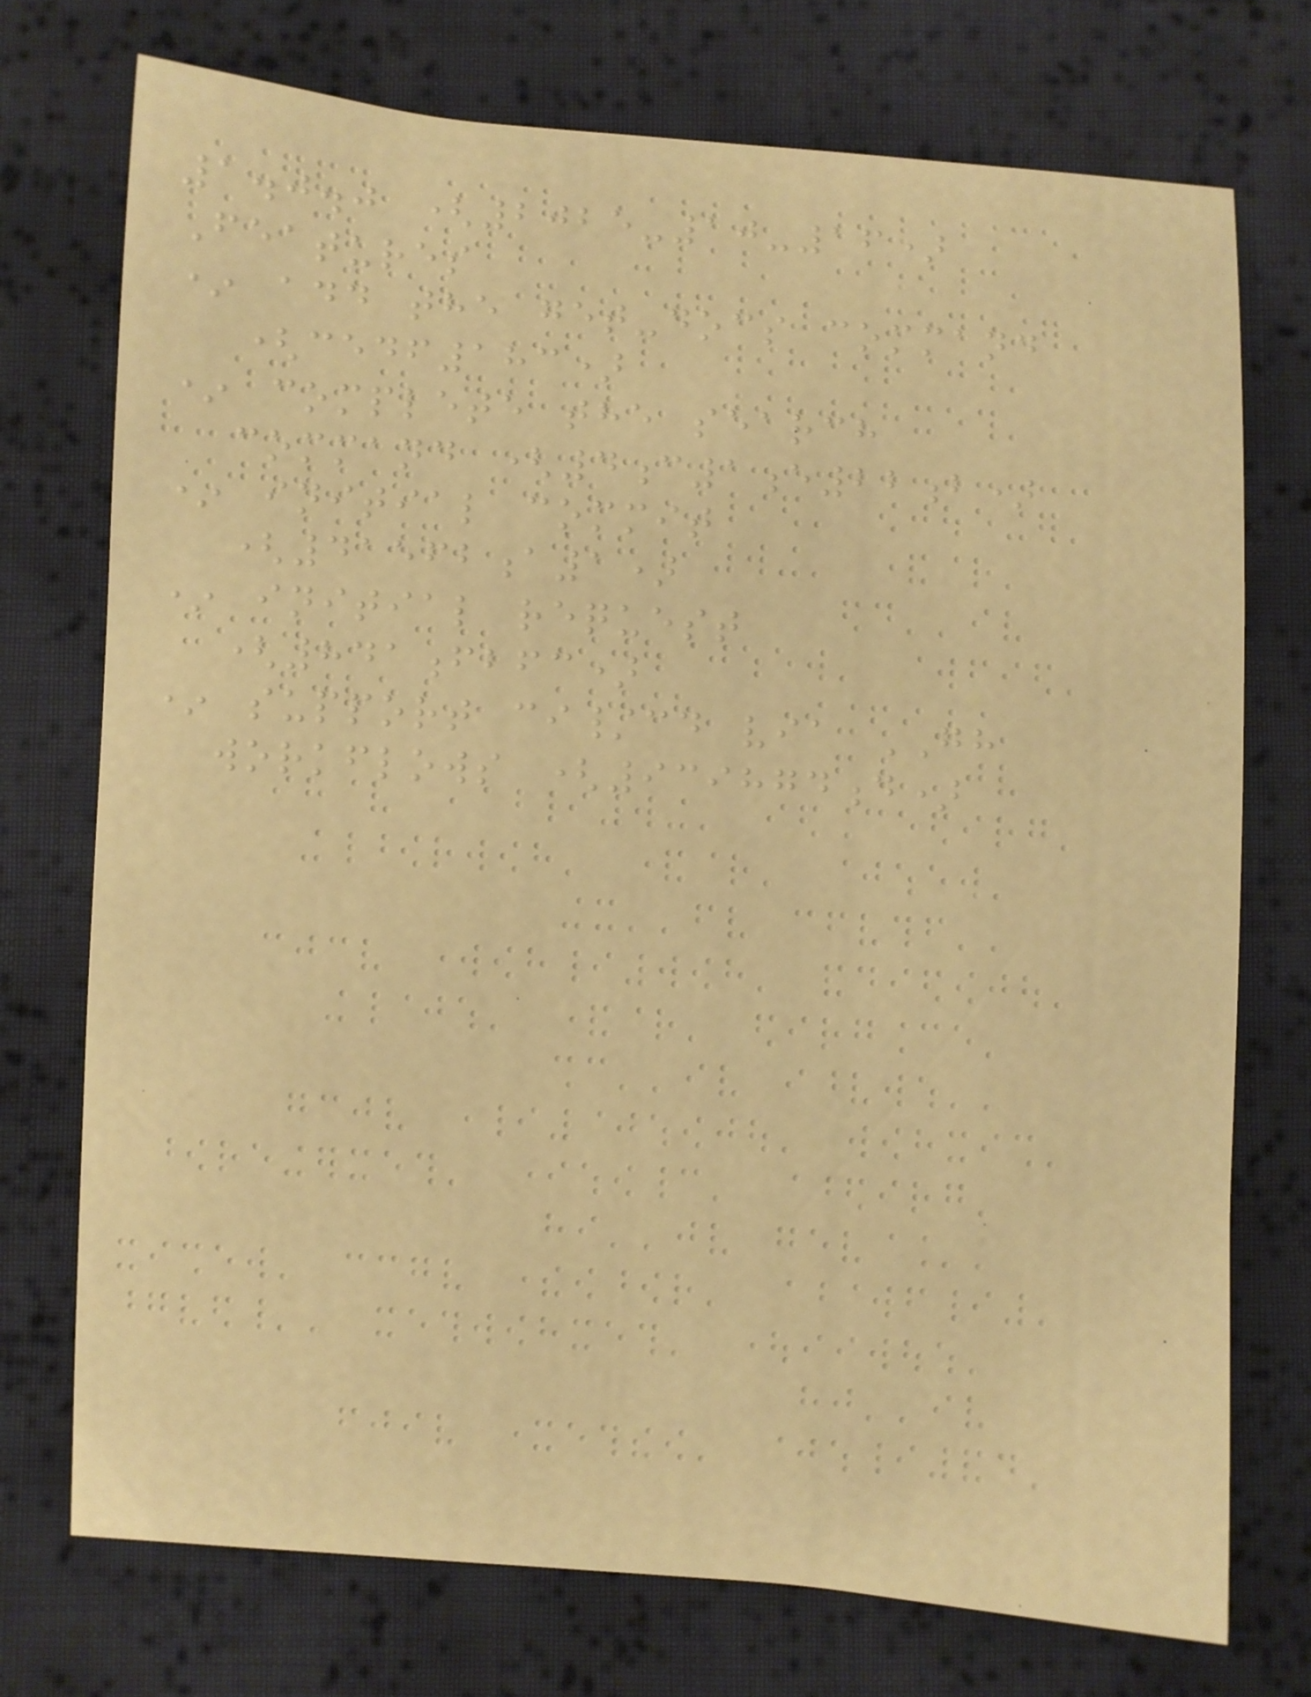1.0.0 (2025-10-16)
Features
* add the get-docs command
(cedf183)
* complete the search
command (4c1e22b)
* initial commit
(41562a1)
* initial request
(841fbfc)
* support ci/cd via GH
workflows (939874d)
